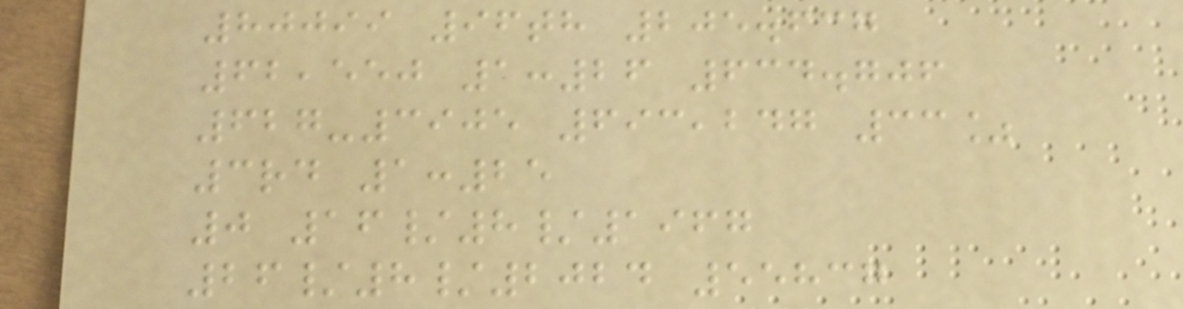80099 96th 205.637
62,550 1:26 634.706
627-3905 693,247 33%
3rd 1:25
0 16/8/1967
26/8/2024 55837
